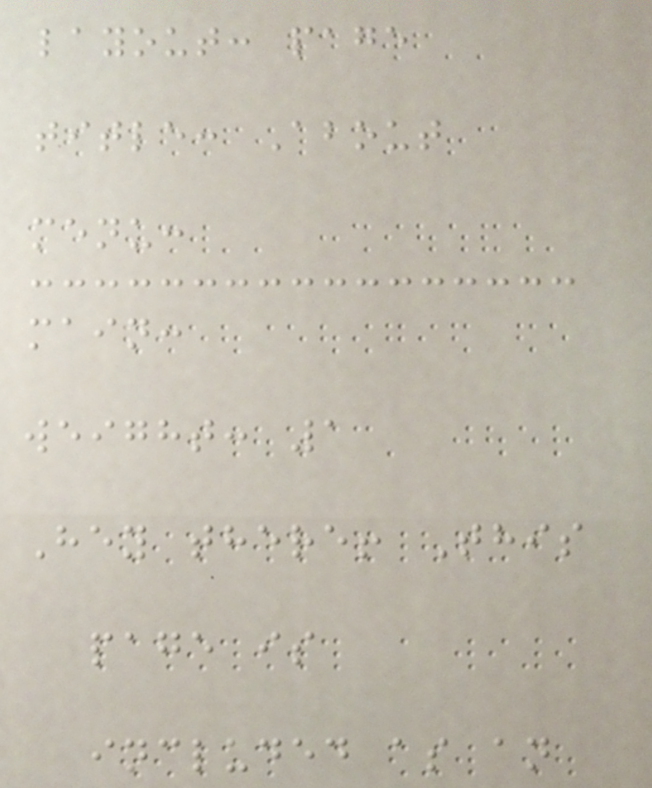layout: page
title: About
menu:
main:
weight: 1
Hey there! This
page is
included as an
